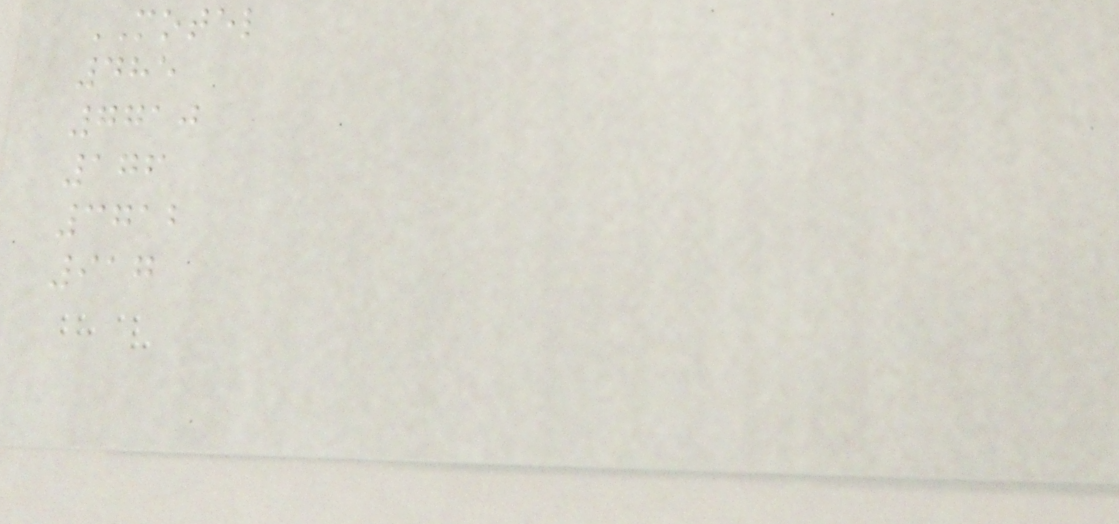MOTEL
485
7710
176
3712
917
